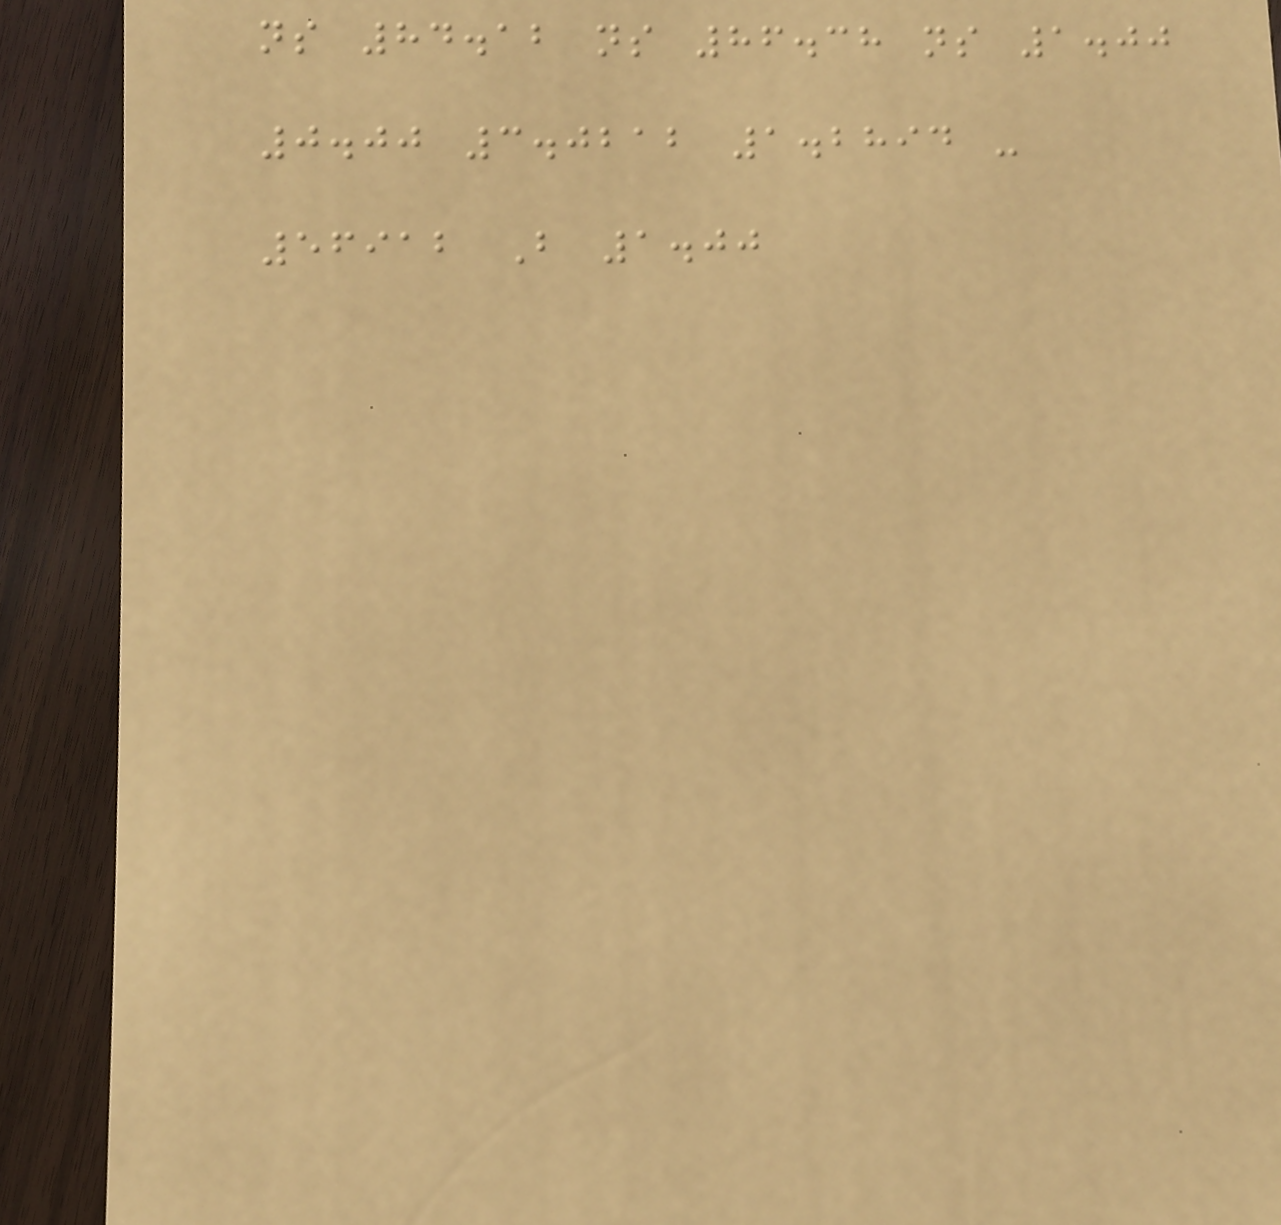ns 84.12 ns 86.38 ns 1.00
0.00 3.0212 1.2894 -
56912 B 1.00
